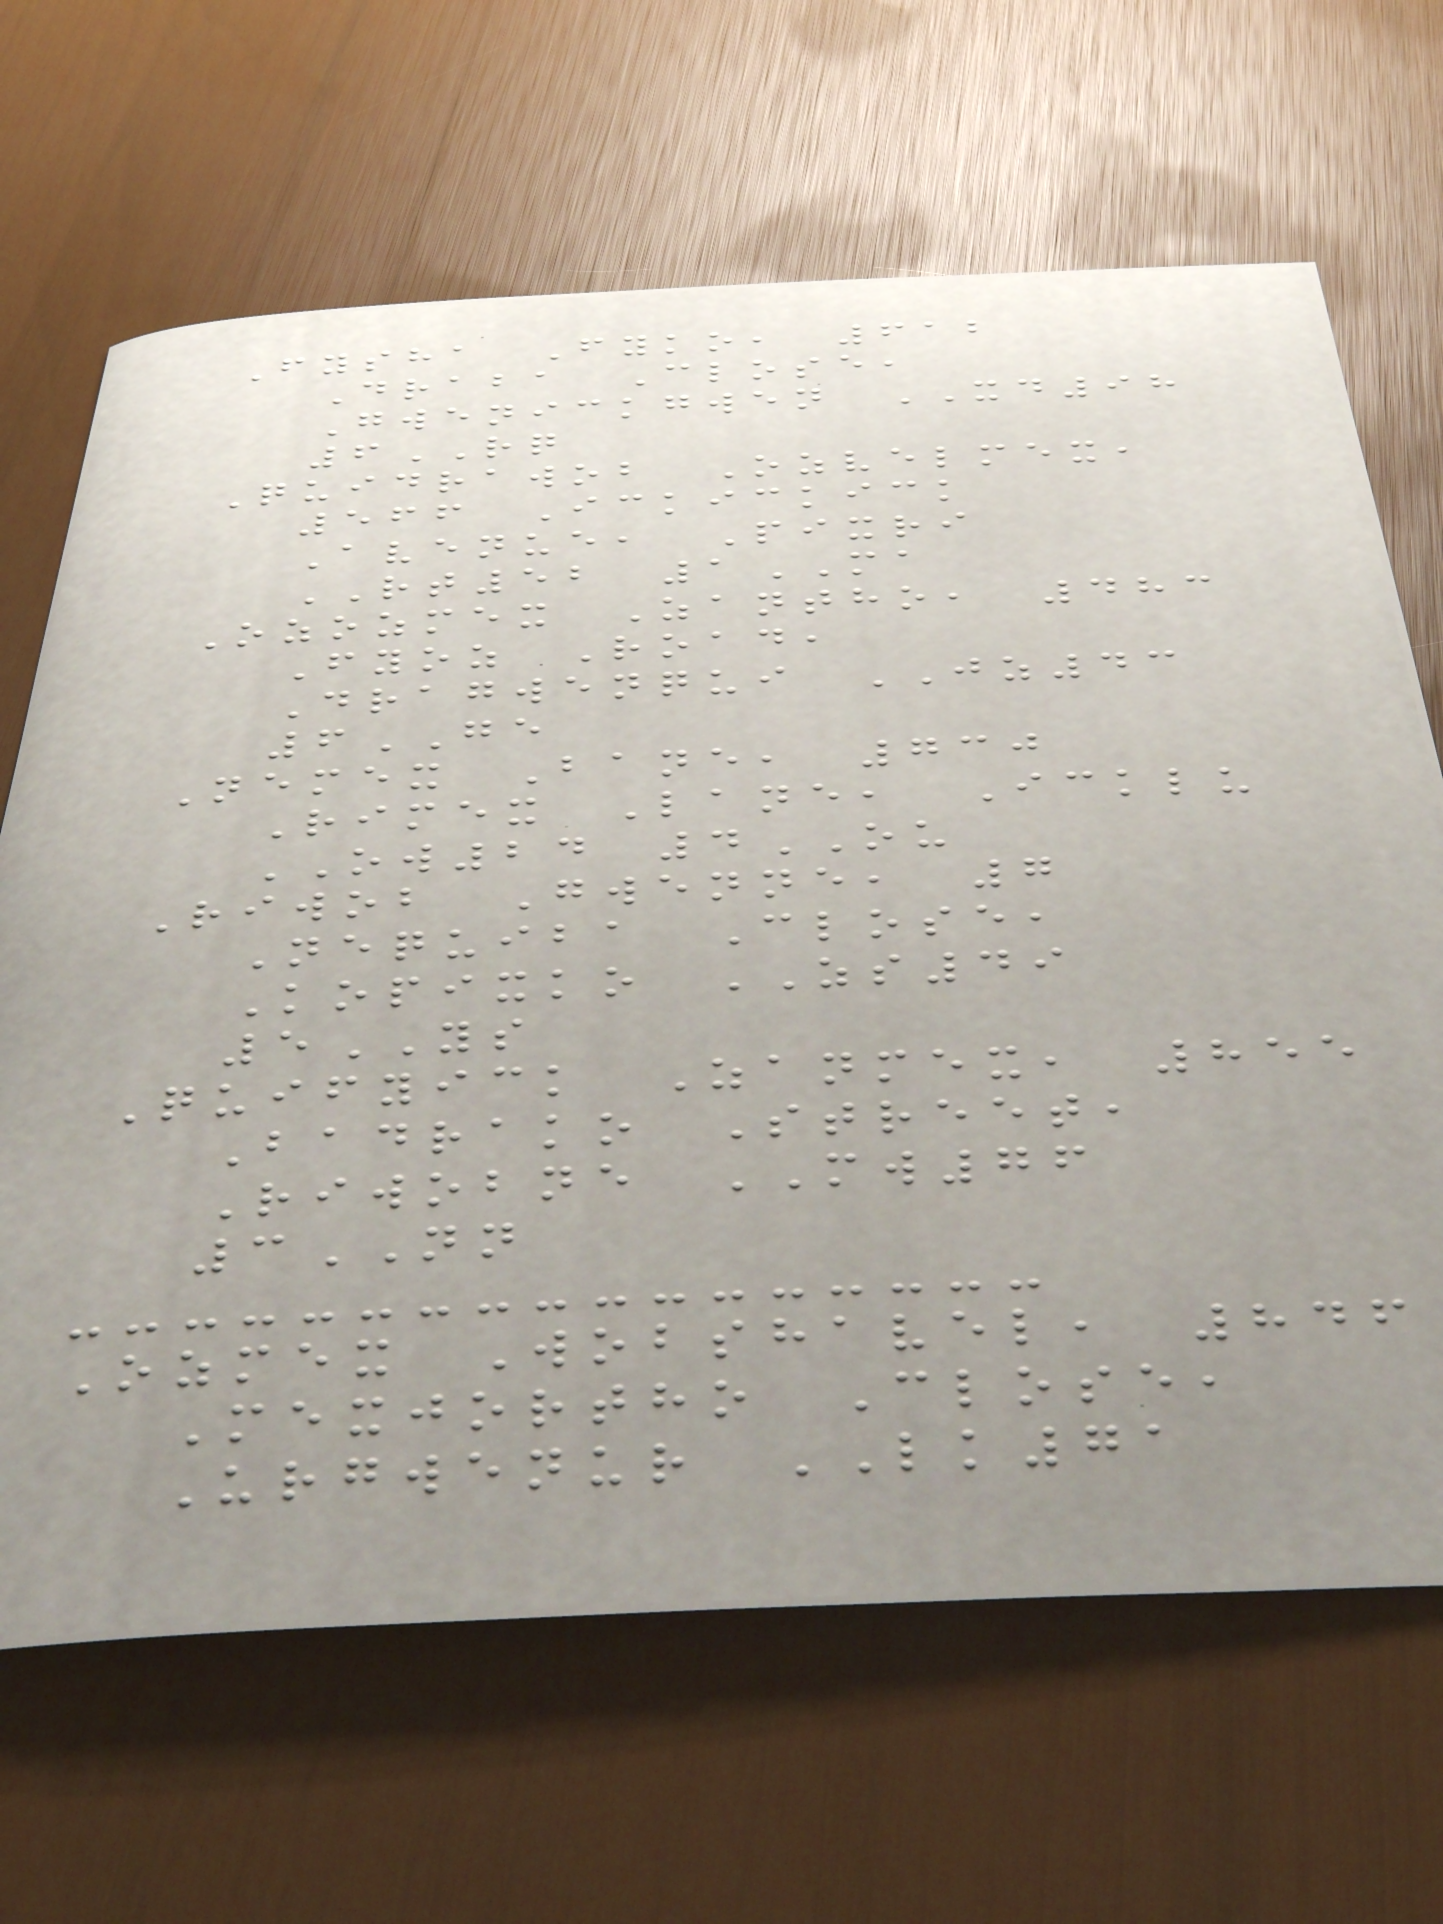Fysha Fyko, 612
Draba Close,
Gwenickgwen XD98
6RQ
Quidrawob Ozvelmex,
566 Ickickick
Avenue, Pixri
RT52 1MA
Ozozmex Zantho, 483
Fyoz Road,
Dragwenqui JZ43
6GE
Nemex Bane, 730
Rimex Lane, Icklu
OW24 4OU
Riwob Gwenne, 7
Nequiba Close,
Kopixko ZS49
5YS
Quifyick Zanmex, 855
Badrako Street,
Riwobne MW76
3NN
Ozmex Wobshavel, 846
Mexjortho Close,
Urgwenur LK71
